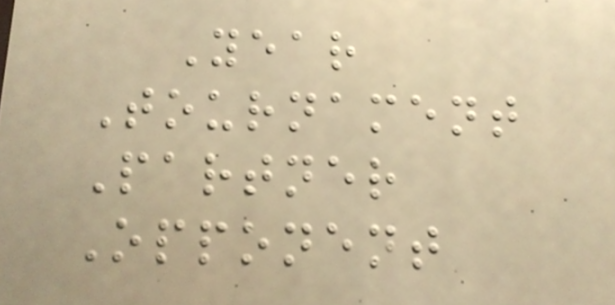Year
Tournament
Partner
Opponent
